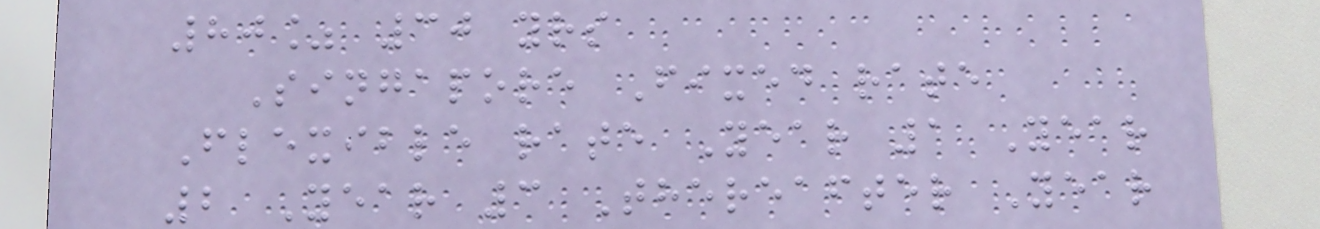80% 30 yrs
Singapore Fixed rate
Flexible rate Year 1 Year
2 Year 3 Thereafter Year
